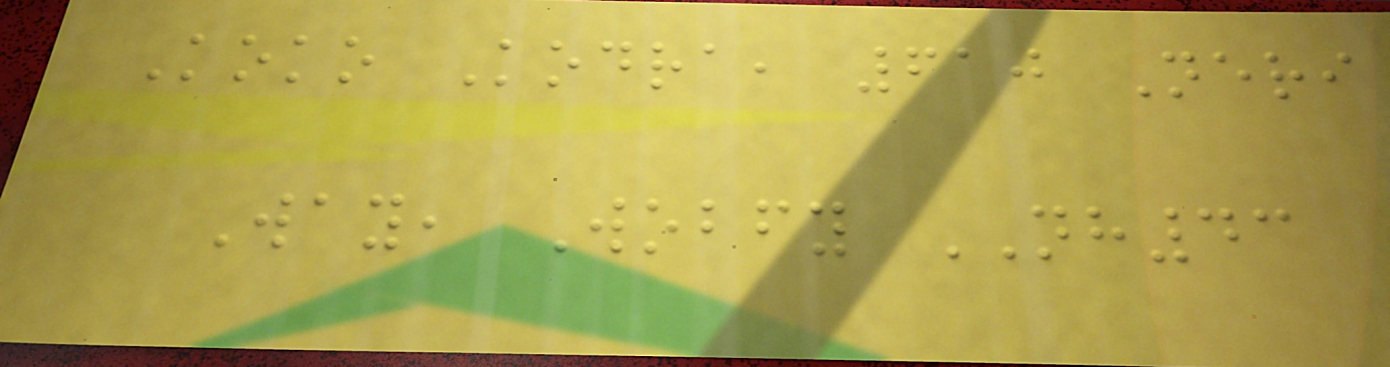Koko Kodra, 610 Neri
Way, Wobfy NH43
